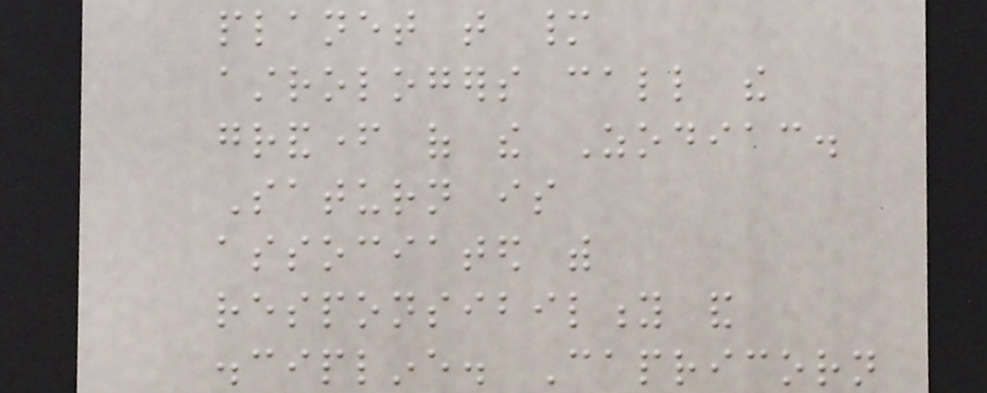planet that many
astrologers call the
grandfather of the Zodiac.
Saturn is
associated with
responsibility and
discipline. Capricorn
